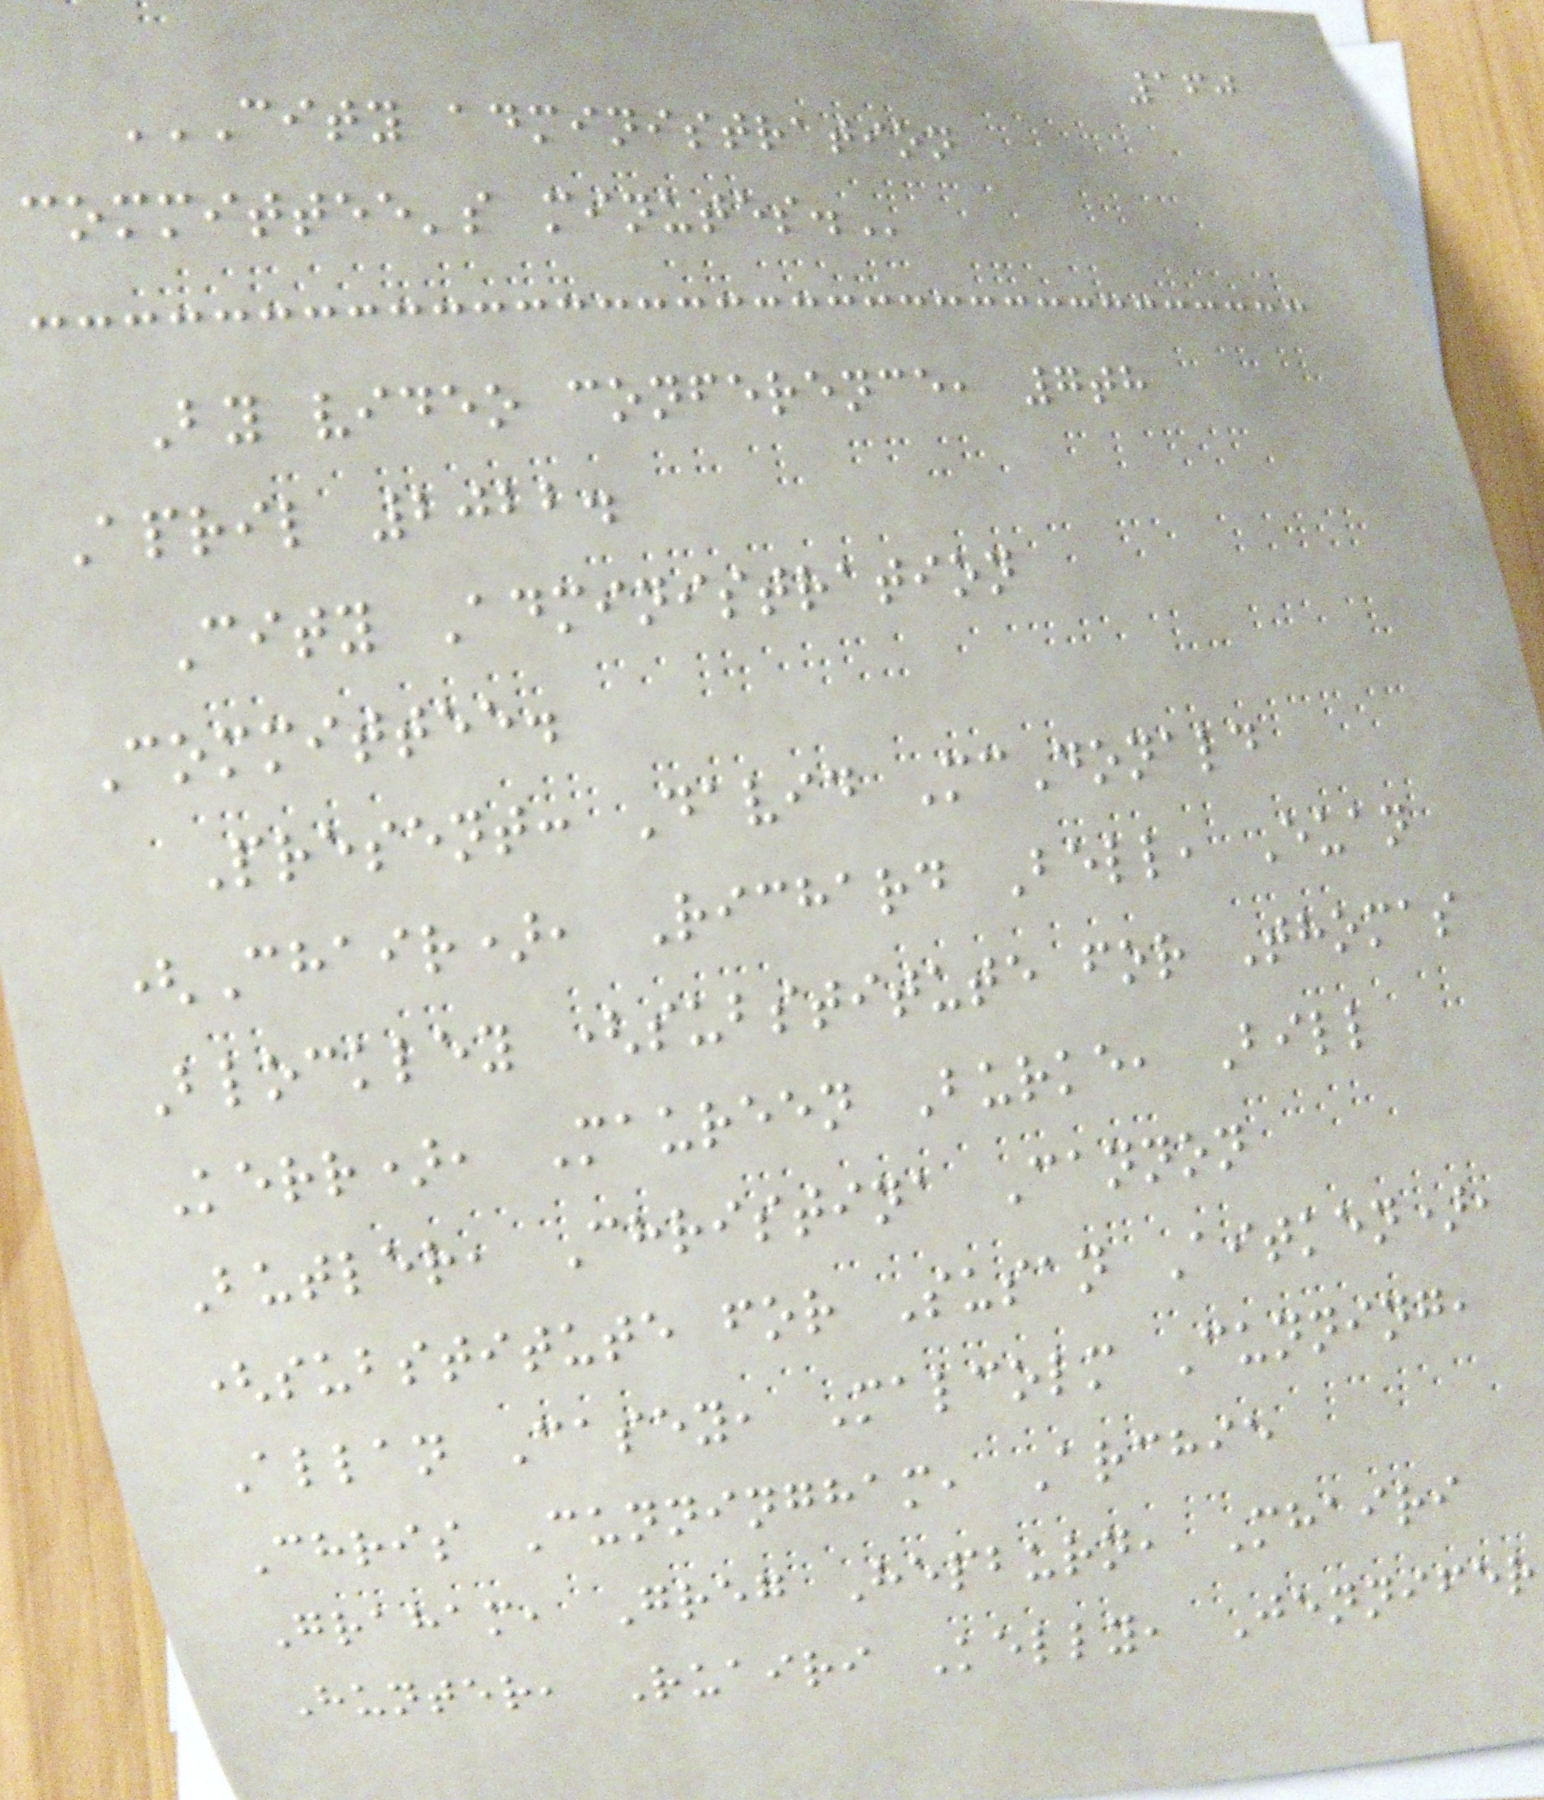160
CITY ADMINISTRATION
COMMITTEE'S MINUTES.
By video conference, 7th
April 2022.
City Administration
Committee.
Present: David McDonald
(Chair), Richard Bell, Euan
Blockley (substitute for Thomas
Kerr), Maureen Burke, Bill
Butler, Christina Cannon
(substitute for Susan Aitken),
Allan Casey, Malcolm Cunning,
Chris Cunningham, Archie
Graham, Greg Hepburn, Mhairi
Hunter, Ruairi Kelly, Jennifer
